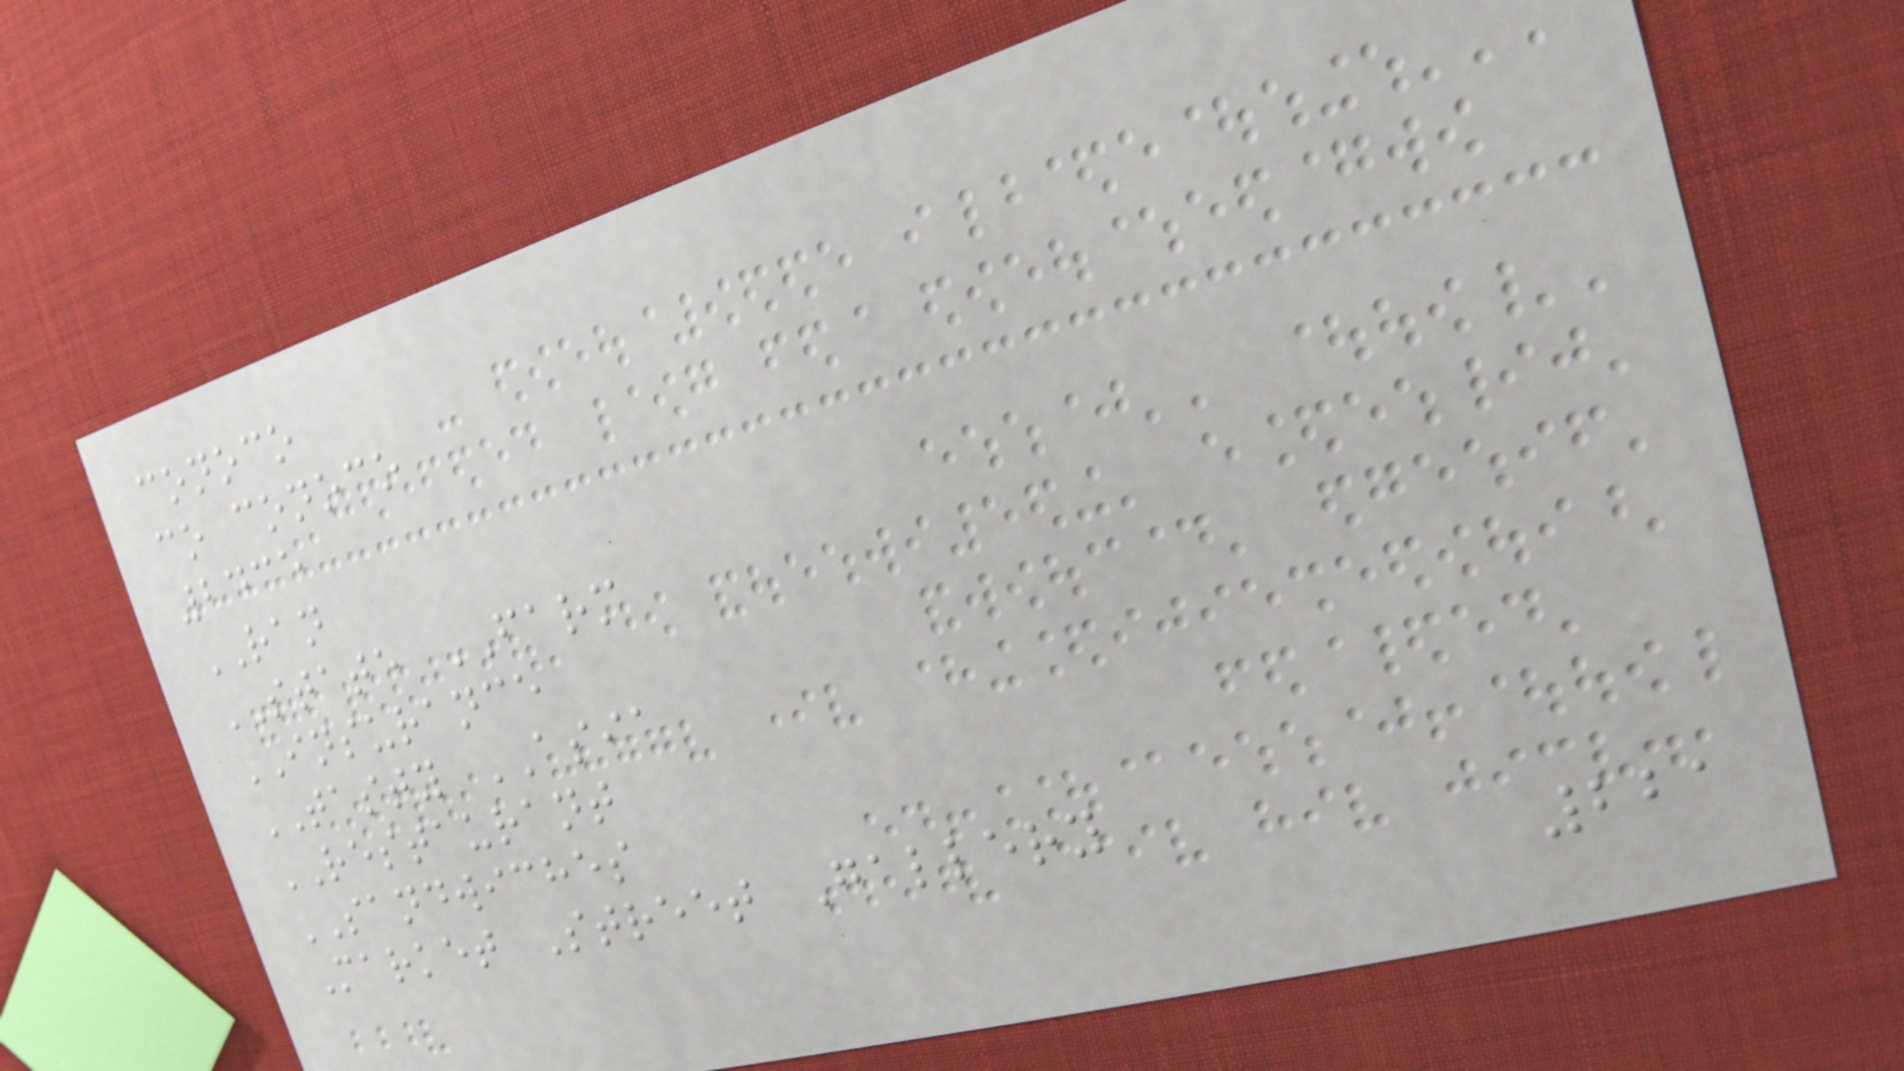conoco
co conoco
2435
RAN
STATE FARM
INSURANCE
TASTY ASIA
RESTAURANT
SANDWICHES
Market Street Gallery
221
